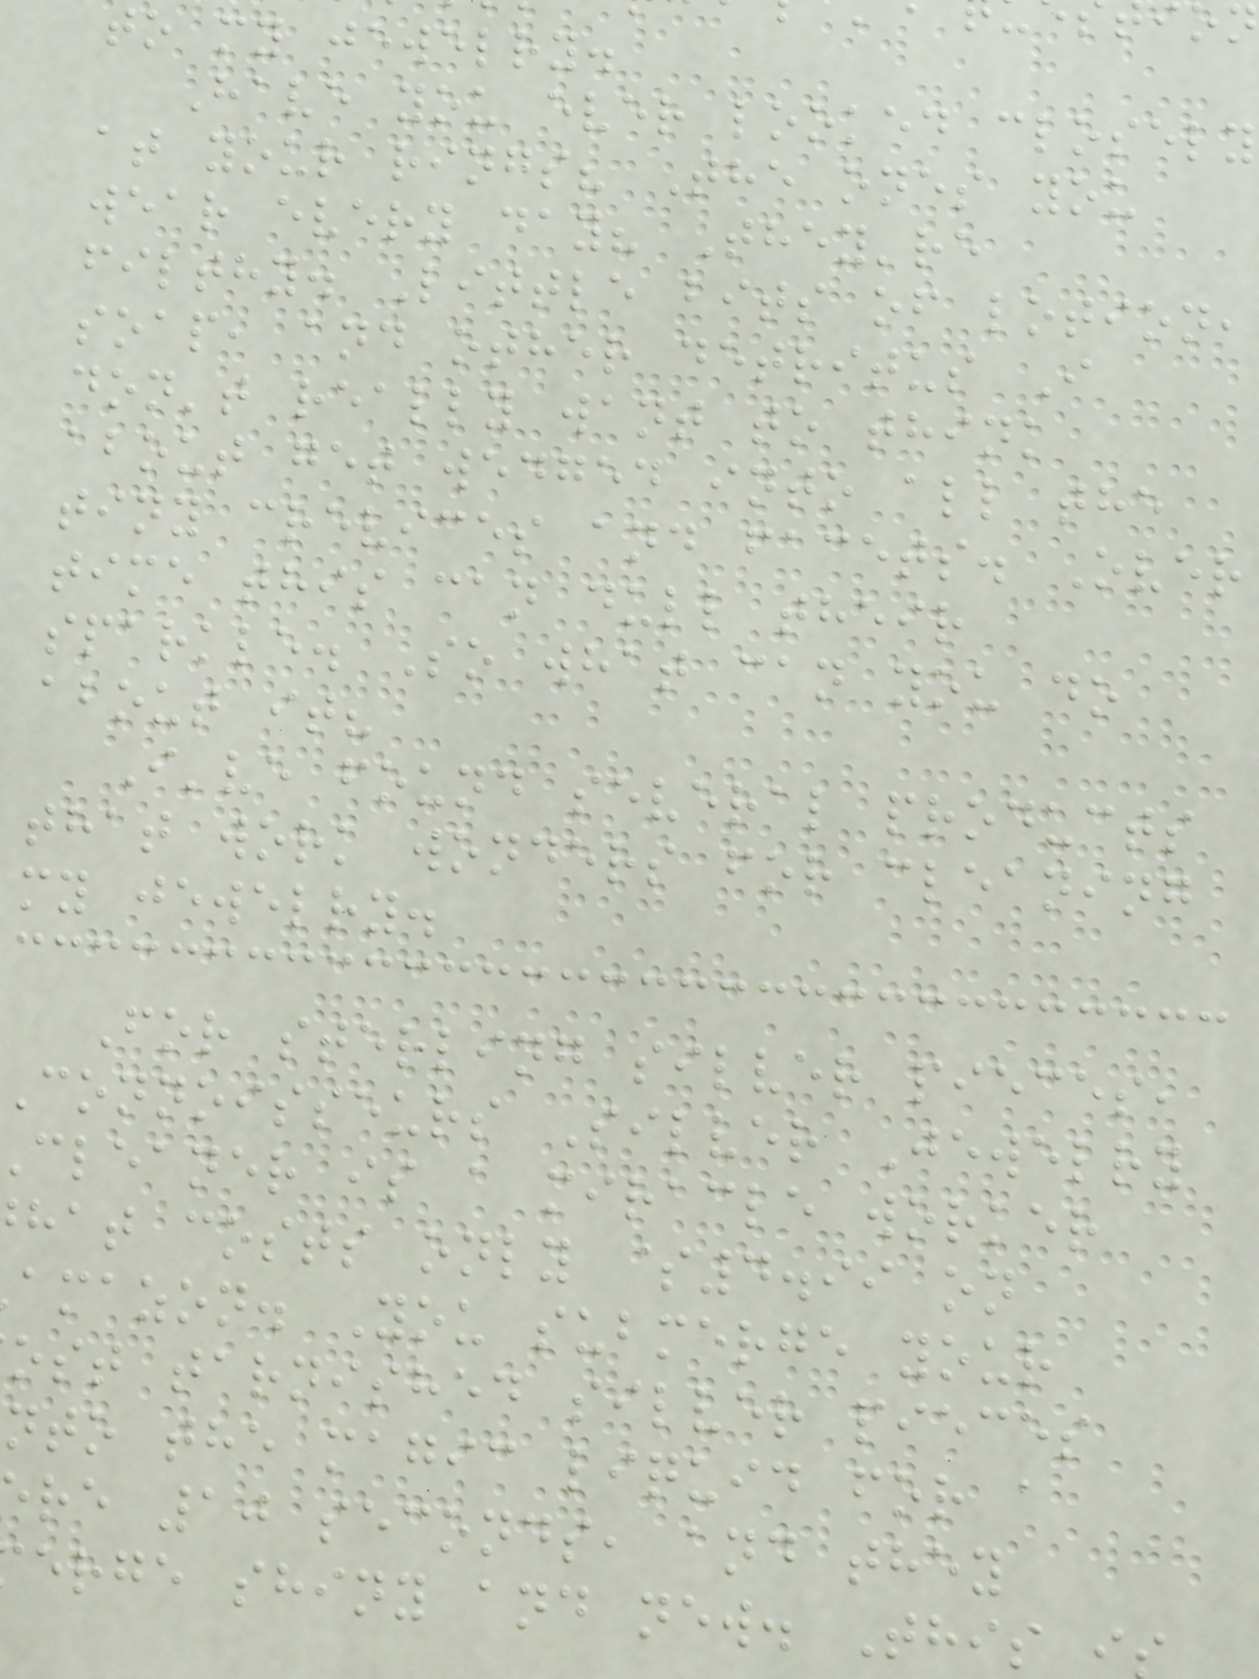to my jewelry.
Have you ever looked closely
at your rings? The ones you
wear every day? They're
filthy. Little bits of lotion,
soap, and other detritus I
don't really want to think
about get wedged into all the
tiny crevices and facets. Over
time this can dull their
sparkle. So what can you do
about it?
I've found several products
that work wonders for cleaning
my jewelry.
For sterling silver pieces,
connoisseurs Silver Jewelry
cleaner is a miracle worker
hat costs only $4.99 on
amazon. You submerge your
ost tarnished silver pieces
nto the magic liquid for a
re 10 seconds, and they
erge shiny and new. This i
